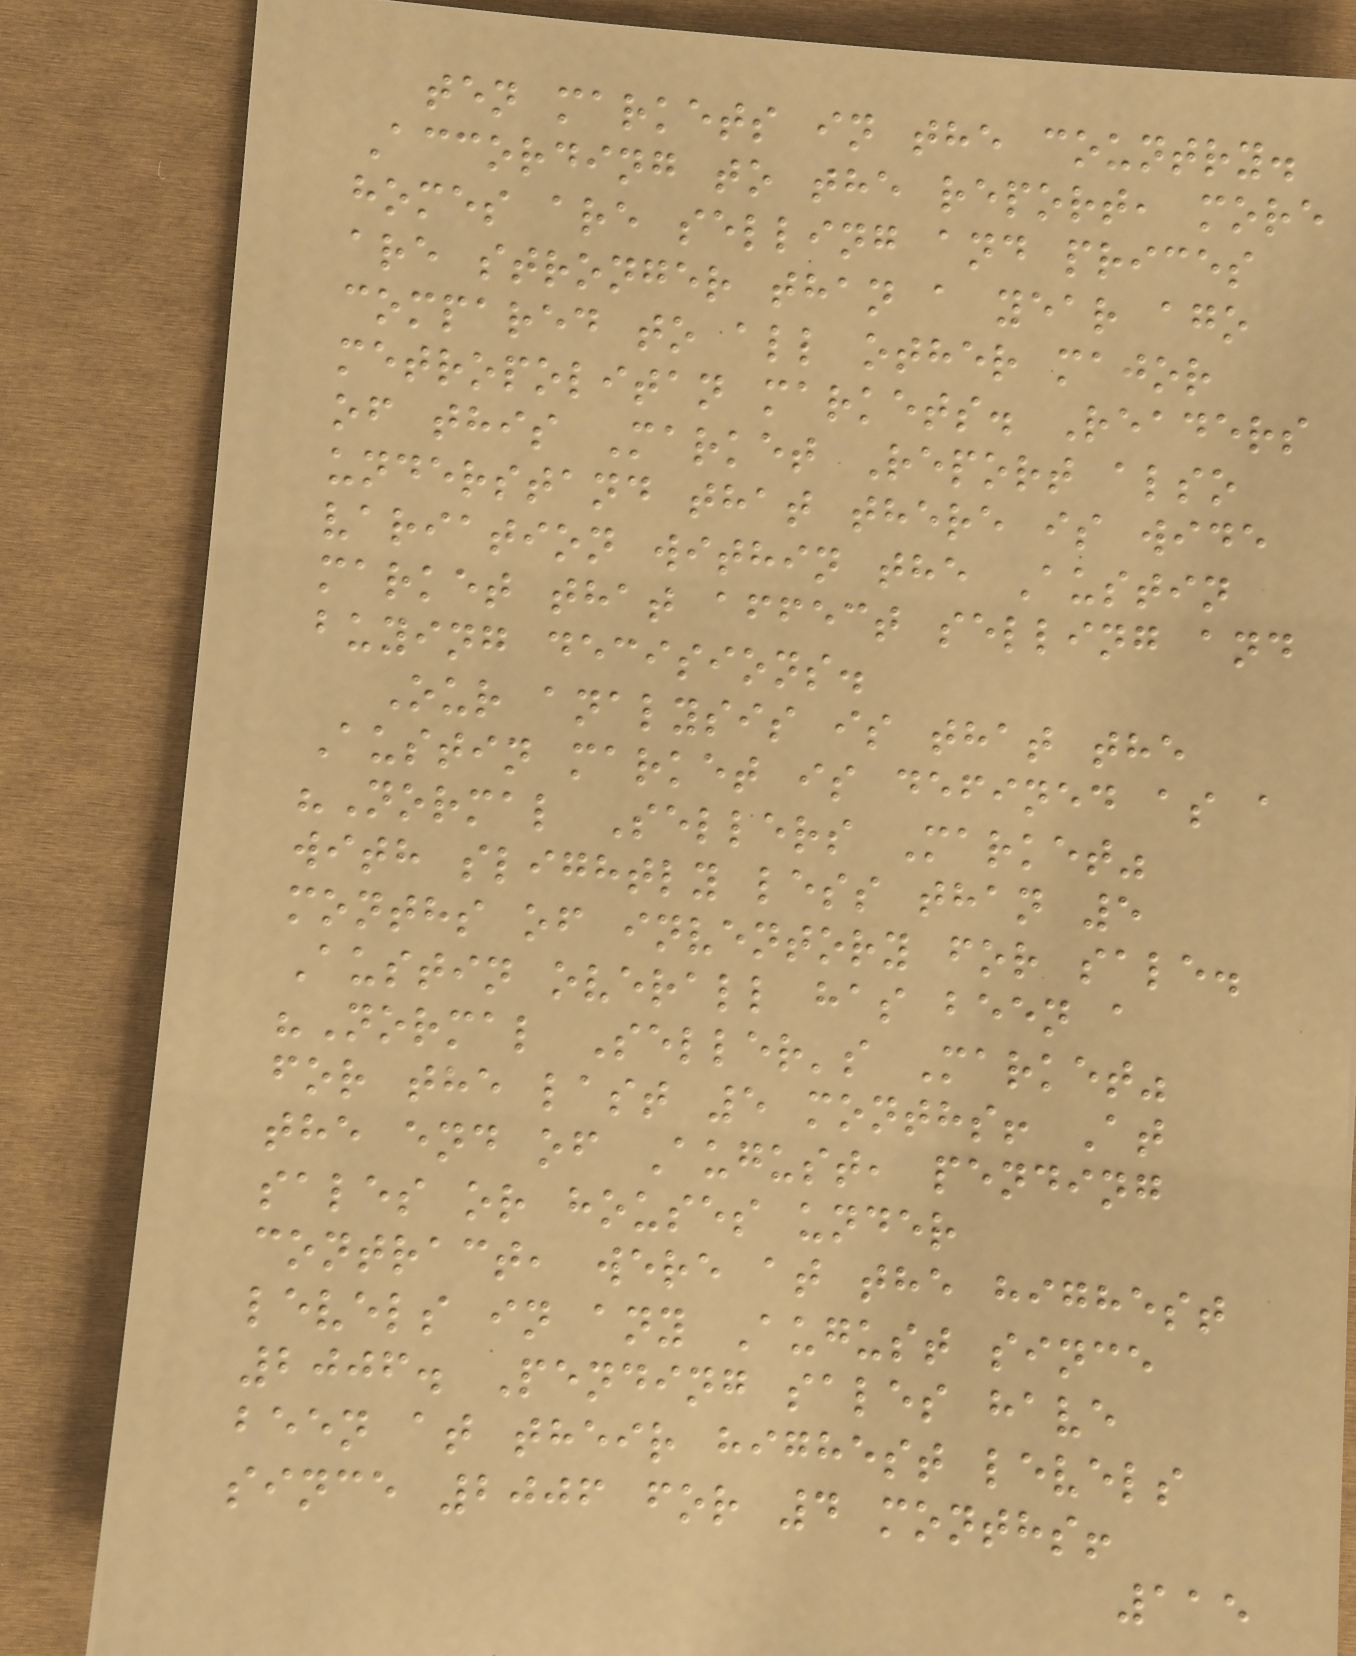ten markets in the country.
According to the report, more
homes are selling and prices
are stronger than a year ago
compared to all other major
metropolitan markets. Readers
of this Market Report also
understand that there is wide
variation within the Austin
market that affect selling and
buying decisions.
Our analysis is that the
Austin market is defined as a
"Normal Sellers Market"
with slightly less than 5
months of inventory for sale.
Austin overall has been a
"Normal Seller's Market"
for the last 5 months! At
the end of August, pending
sales or houses under
contract, were at the highest
levels in any August since
2006. Pending sales have
been at their highest levels
since 2006 for 4 months!
115
